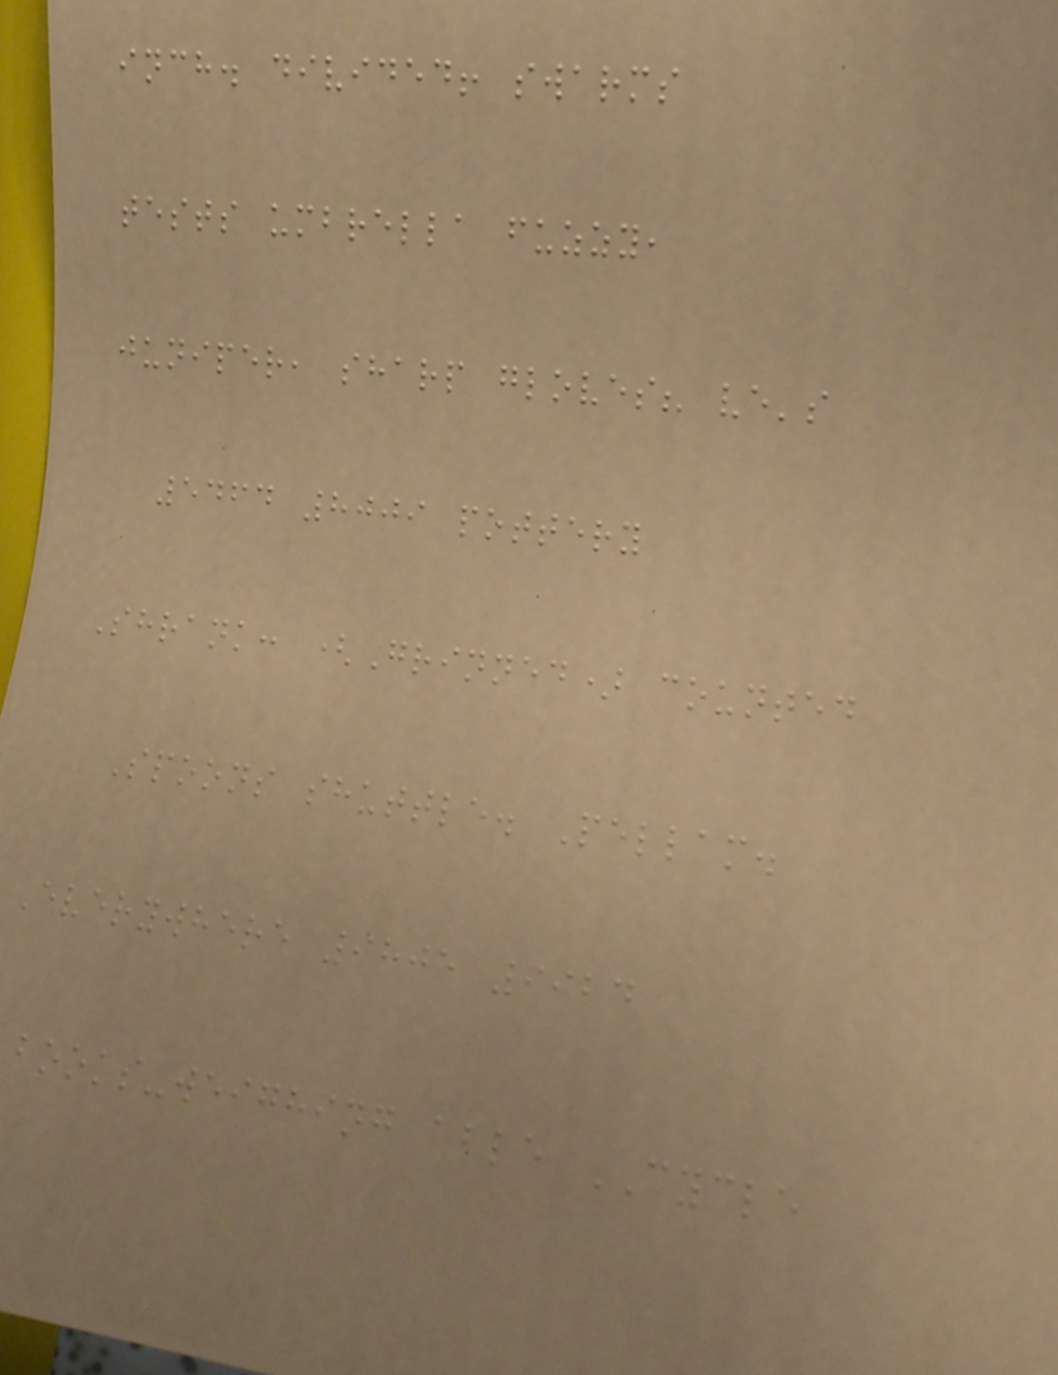inch. divided! swarms
tests umbrella fuzzy,
juniper, sharp gloves? ve's
5464 8009 pottery
Shrank: (Grinned) counted
Spoons shuttle. Pellam.
Everywhere 9805 9924
books-weighing able CYCLE
